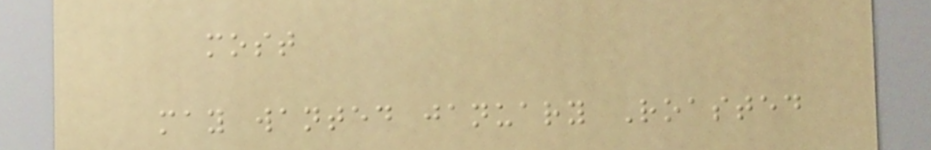most
may wanted january Roasted
